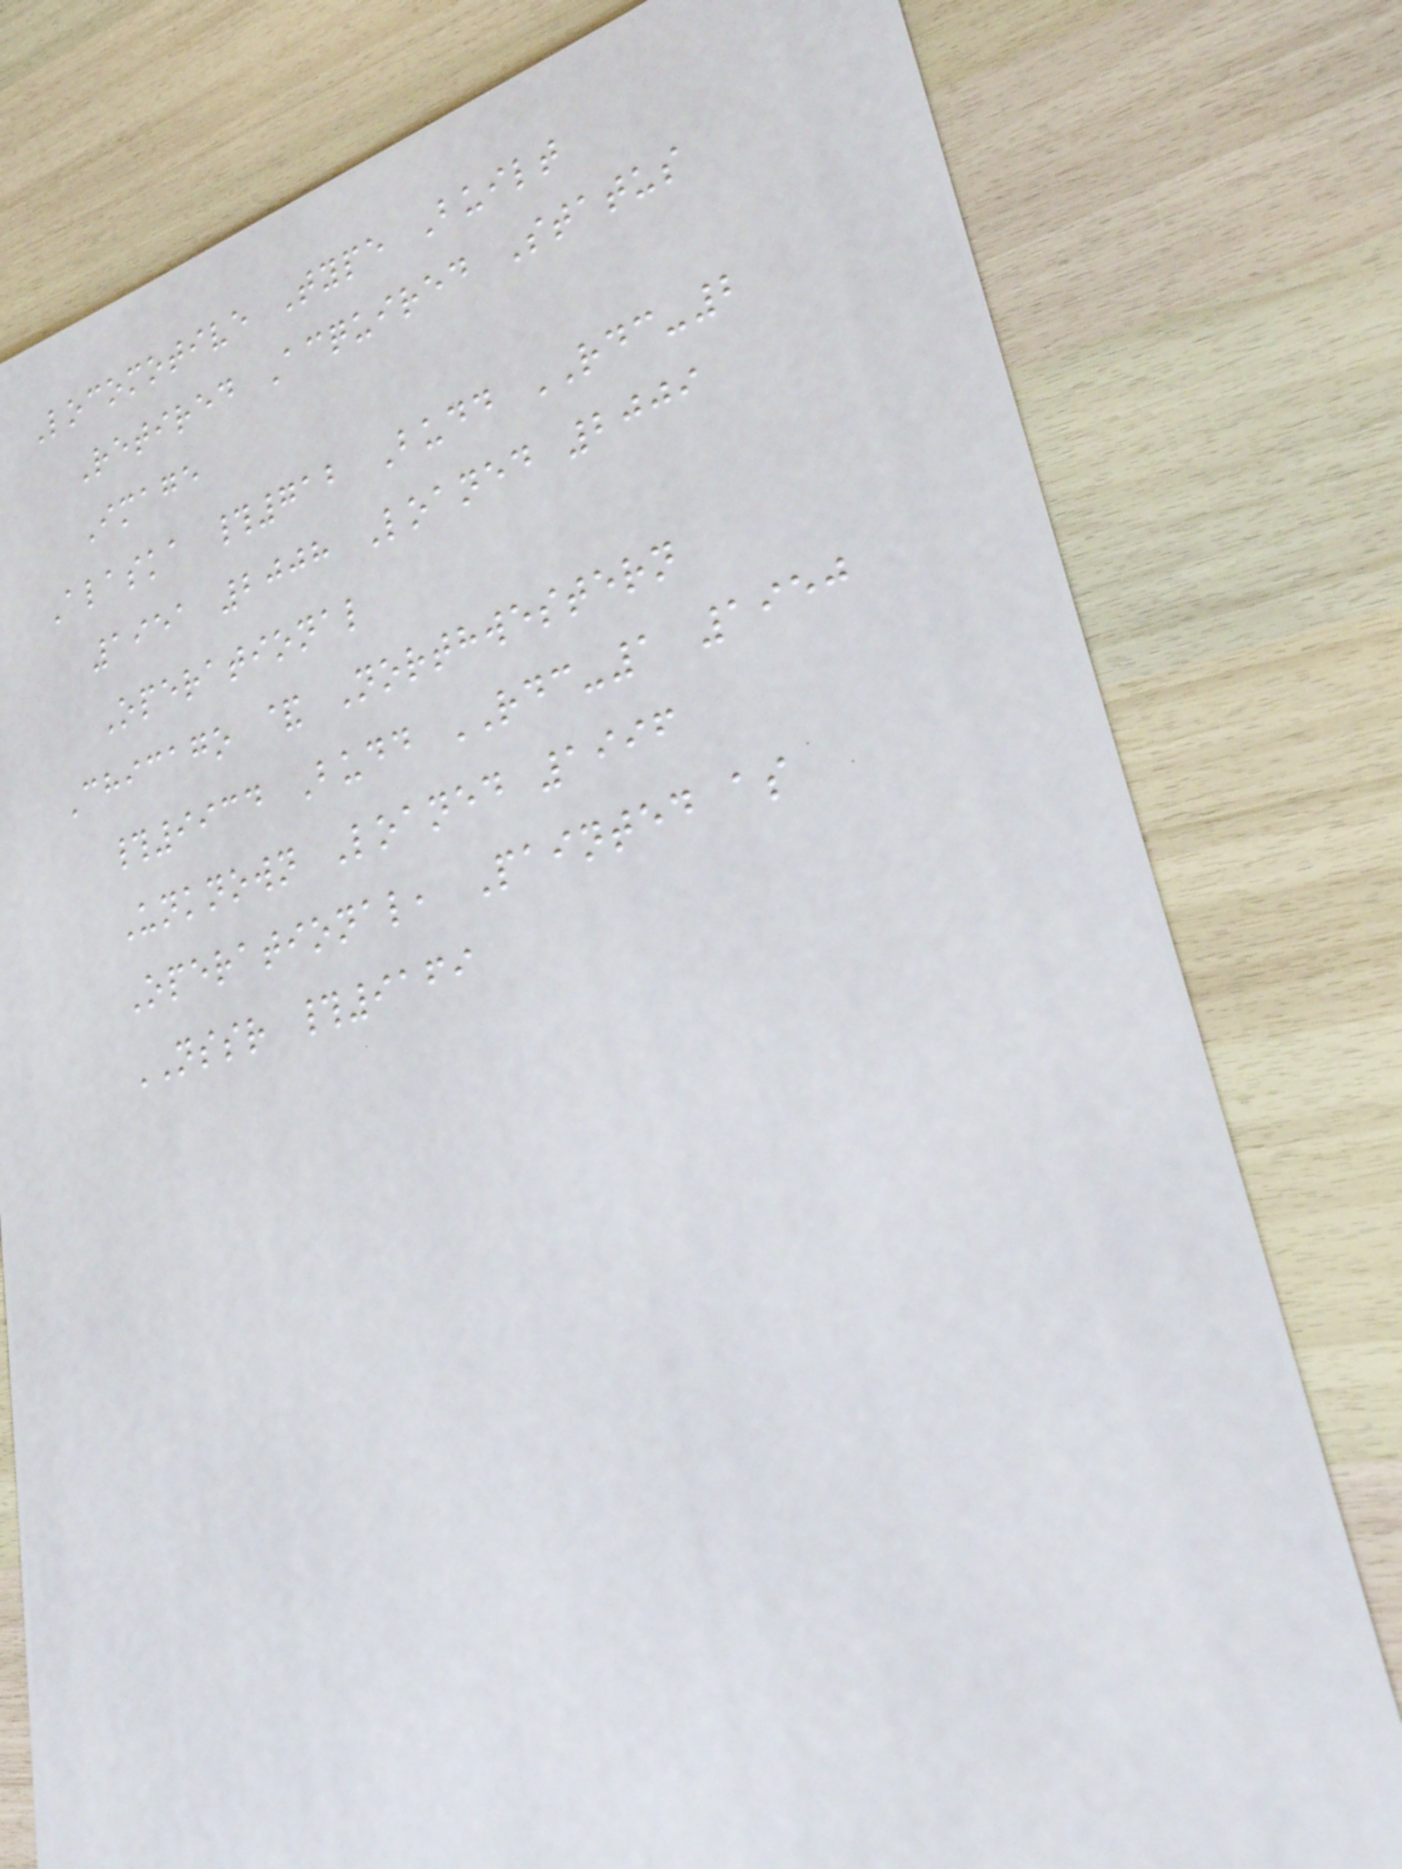Locomotive Type Built
Retired Acquired Status
Image
Alaska #712 Budd RDC-2
1951 2008 Loaned 2009
Operational
Chicago & Northwestern
#9934 Budd RDC-1 1950
Unknown Loaned 1996
Operational, Painted as
NSSR #9169
